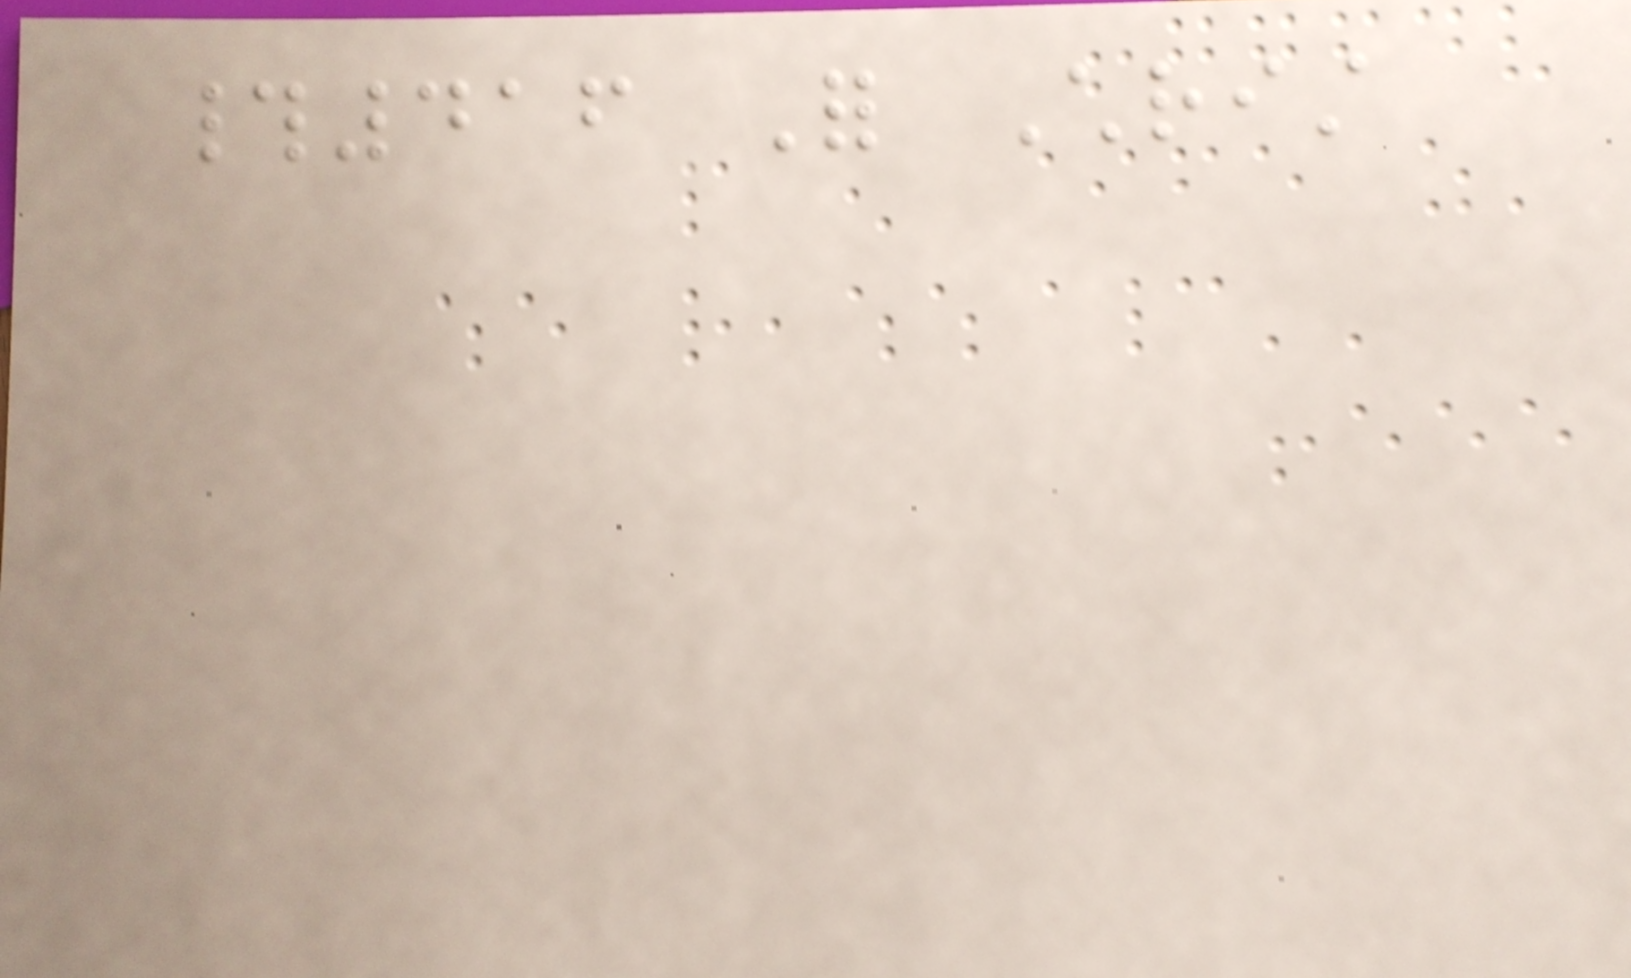#416 For Christ
